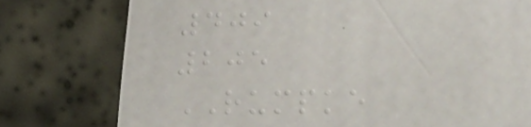409
205
RUMPKE
